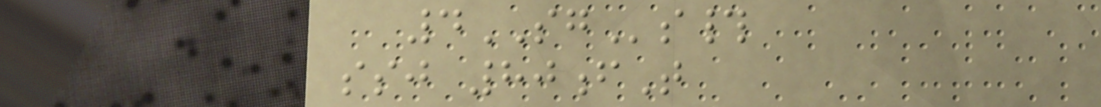4SGs#
ssj 80fT
